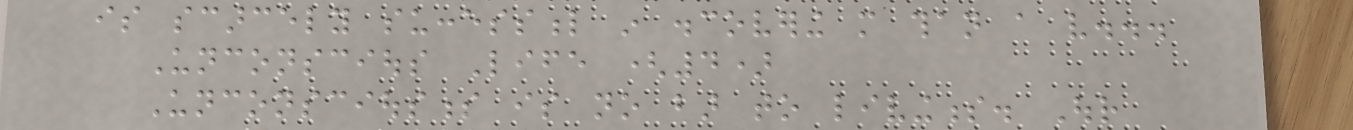is scarcely successful in discovering more than a very...
Unconscious Life (4)
Unconsciousness is no bar to livingness. Our
